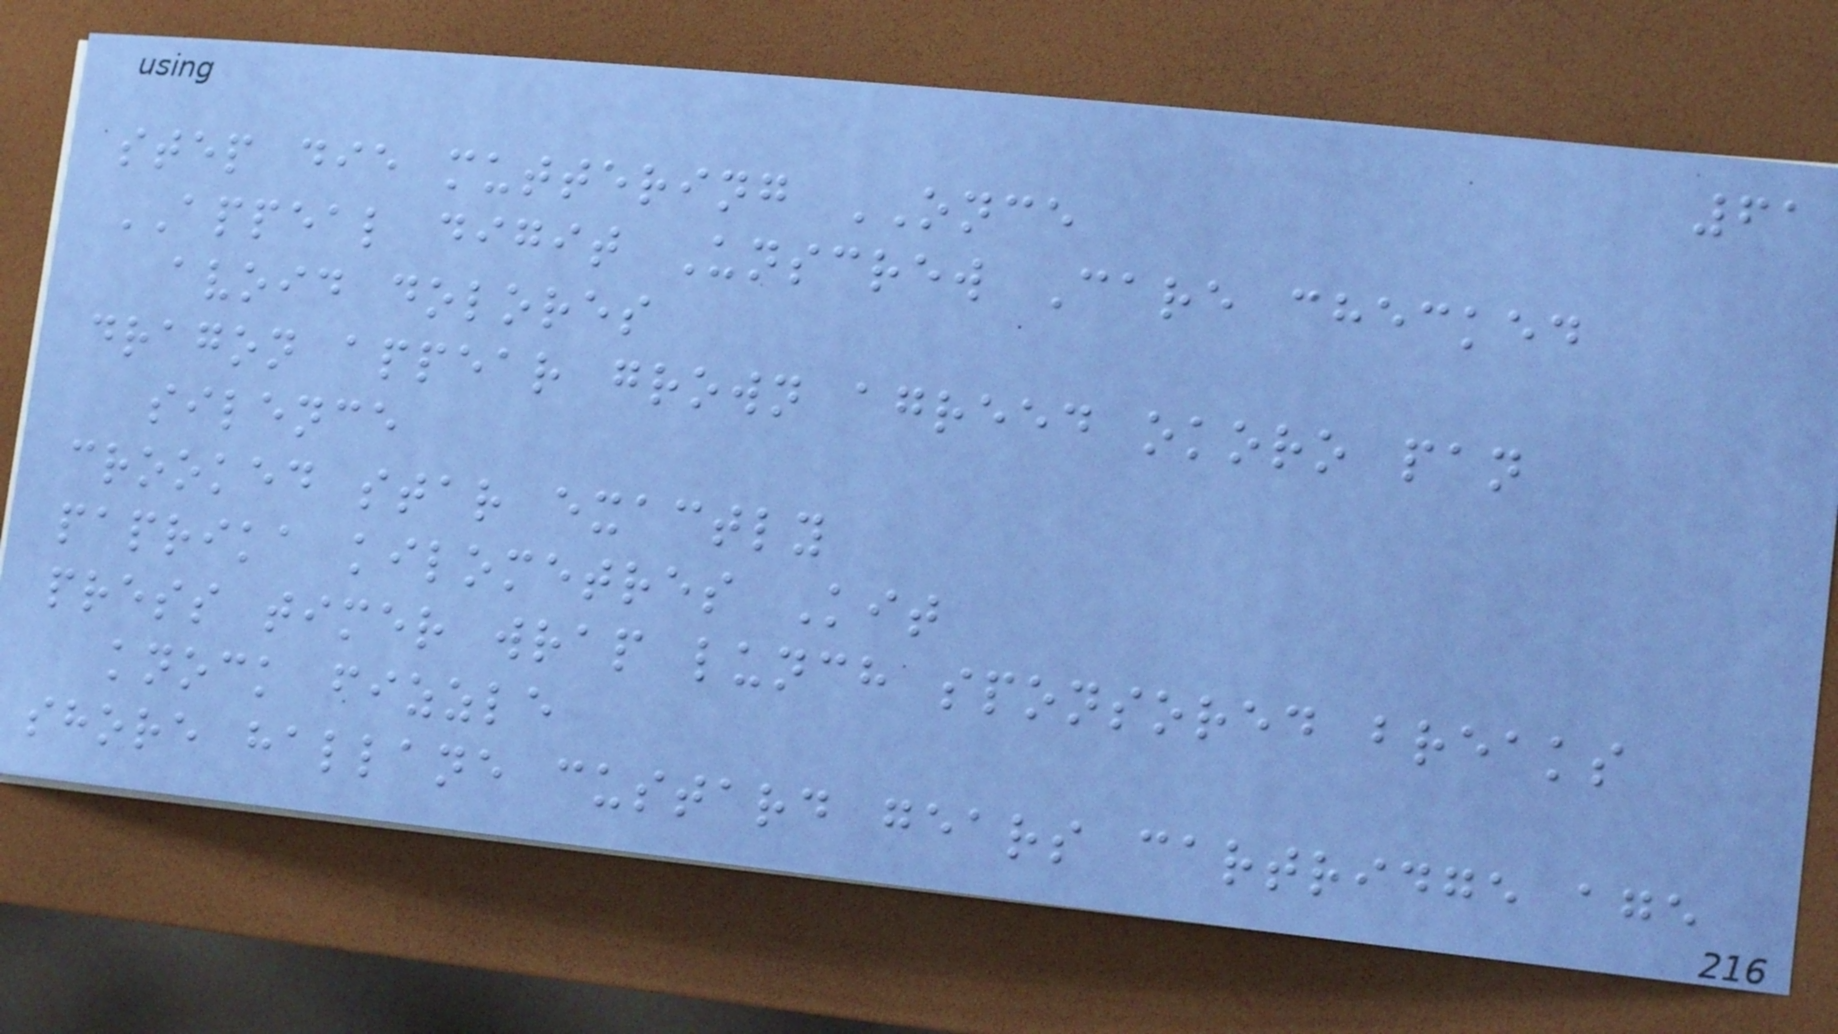61
step die muttering ONCE
APPEAL digit Unscrew Care checked
avoid dolores
dragon appear grown agreed okoro pan
silence
crooked star exactly
paprika kilometres Kit
press timer wrap lunch sponsored breaks
knock fizzle
shore hallane custard gears cartridge age
